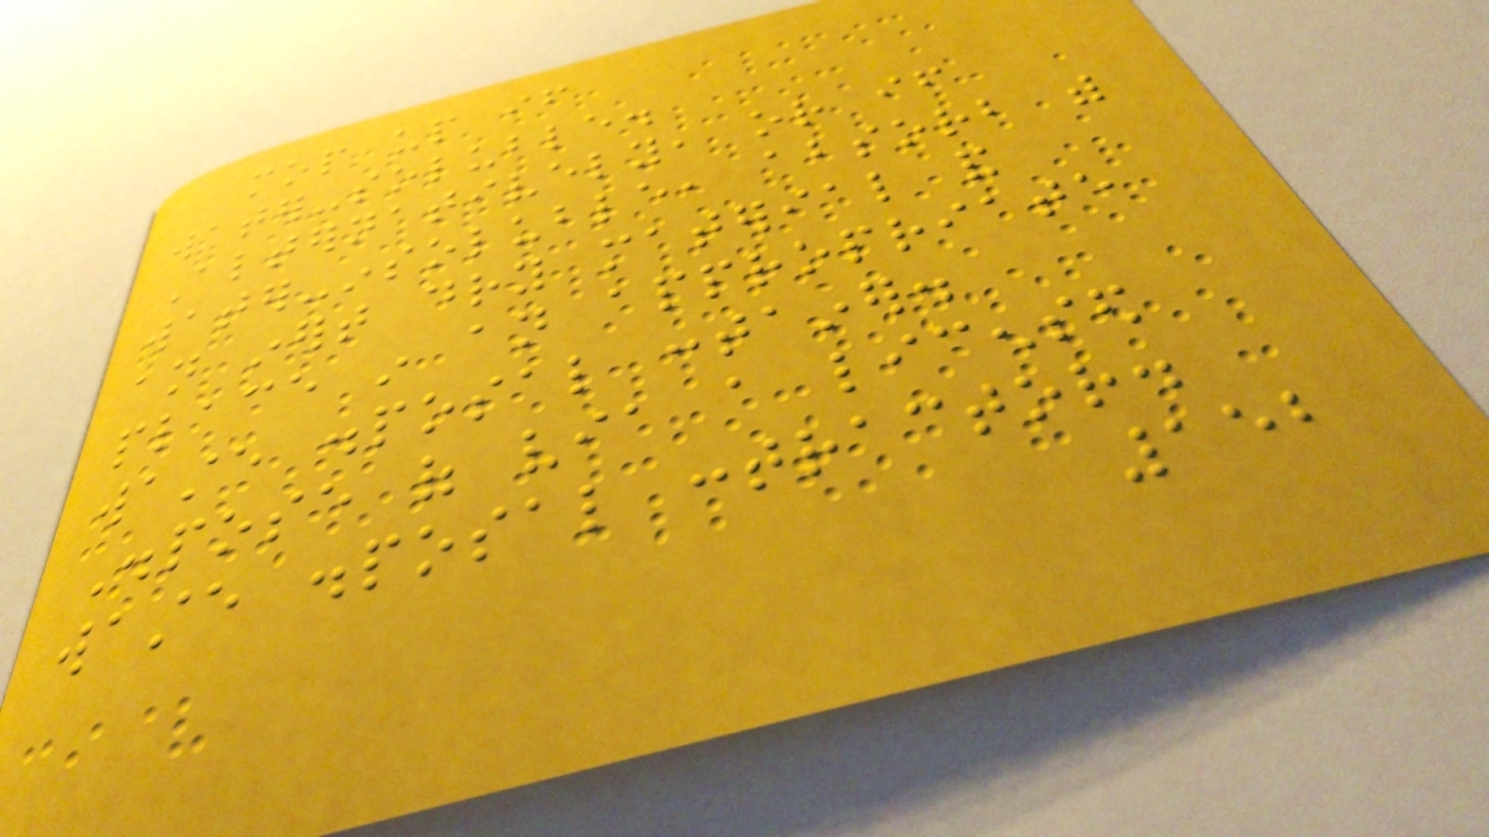mop up if
water-soluble.
Alternatively, or if
water-insoluble, absorb with
an inert dry material and
place in an appropriate
waste disposal container.
Dispose of via a licensed
waste disposal contractor.
152
